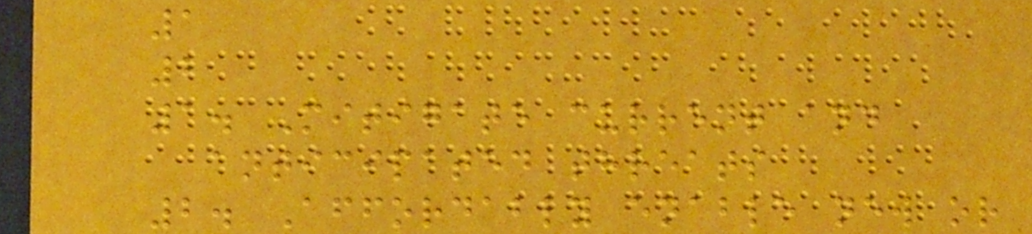1
2
1. Mitigate current and
anticipated threats
2. Affordably enable new or
